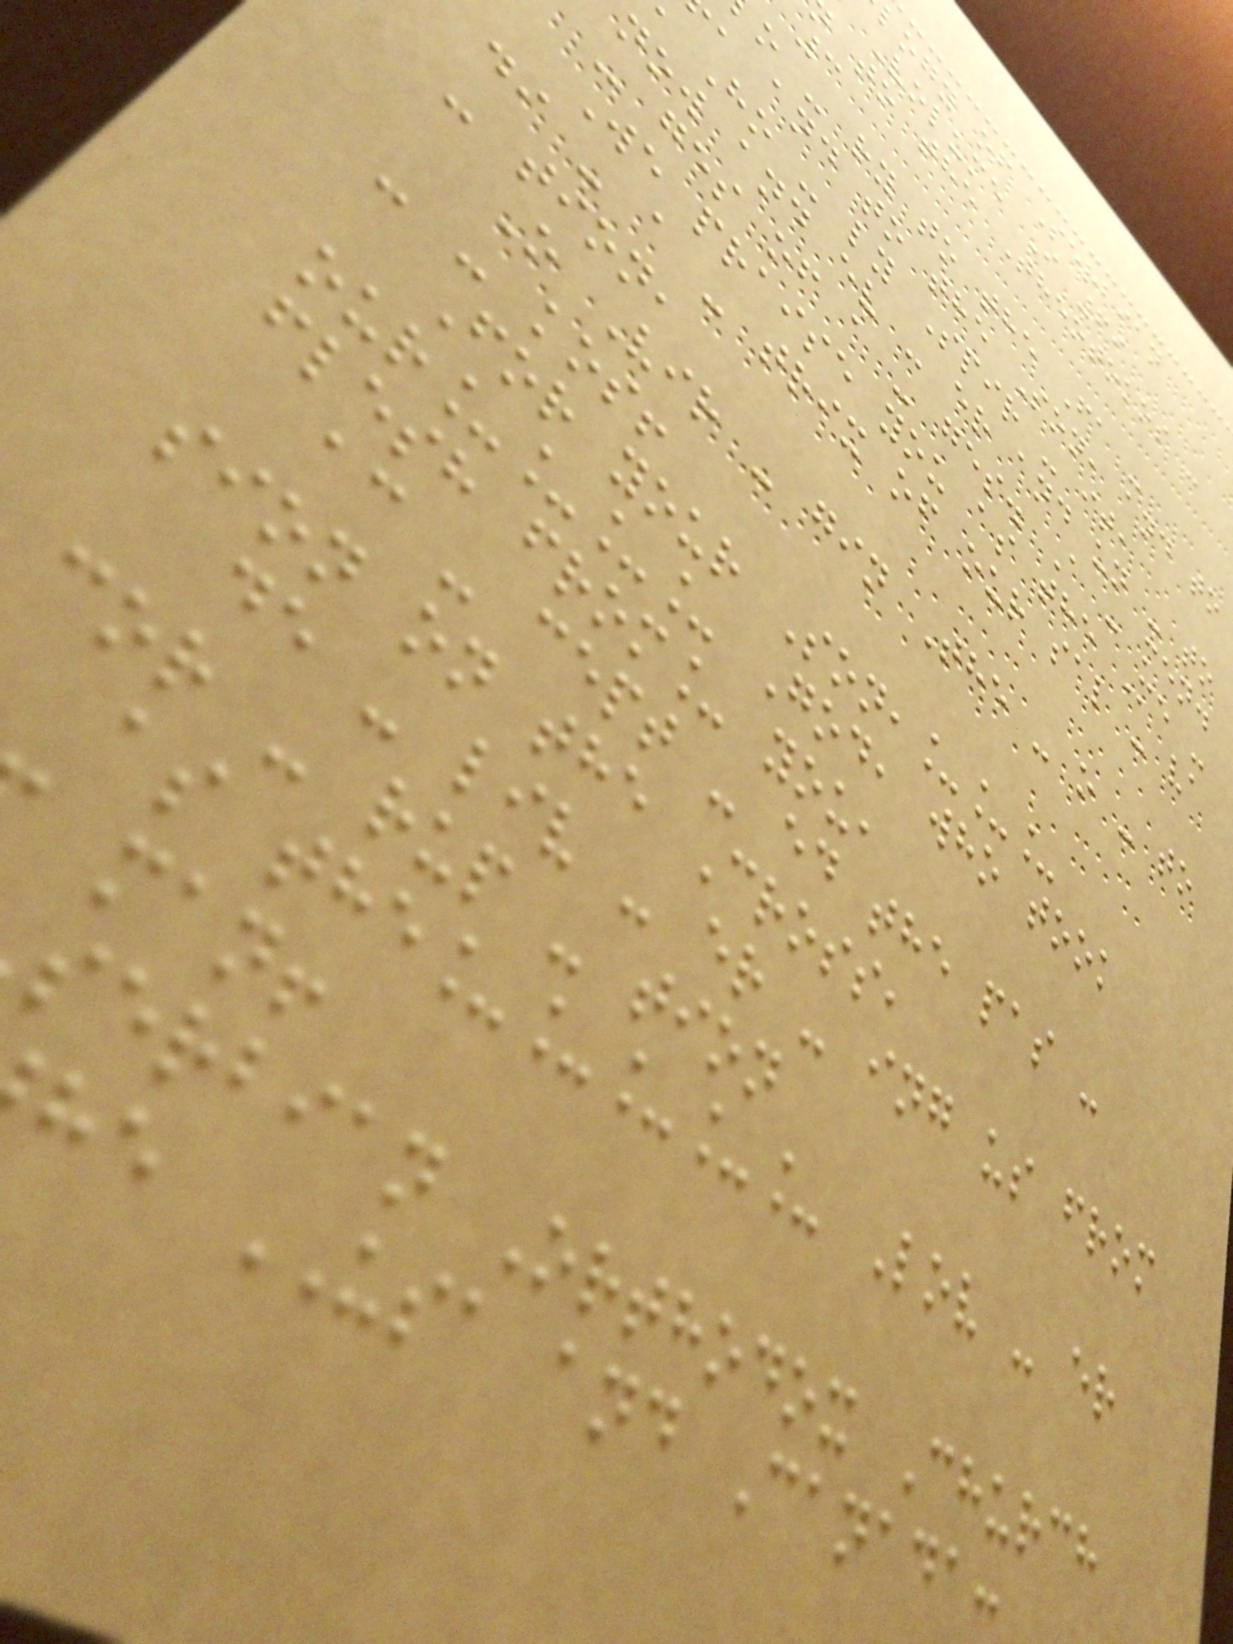logy of Serbian
Volume I 69
to the Theotokos -
o - ry to the Fa -
, and to the Son, and to
Ho - ly Spir - it,
now and ev - er and un - to
- ges of a - ges. A - men.
We praise you as the Me -
di - a - trix of our sal - va
- tion,
O Vir - gin The - o - to
- - kos!
For your Son,___
our____ God, who took
flesh from_ you,
ac - cept - ed the pas -
sion on the Cross,
de - liv - er - ing us from
cor - rup - tion
as the_____ Lov - er
man!
serbian Orthodox Church
he USA and Canada:
